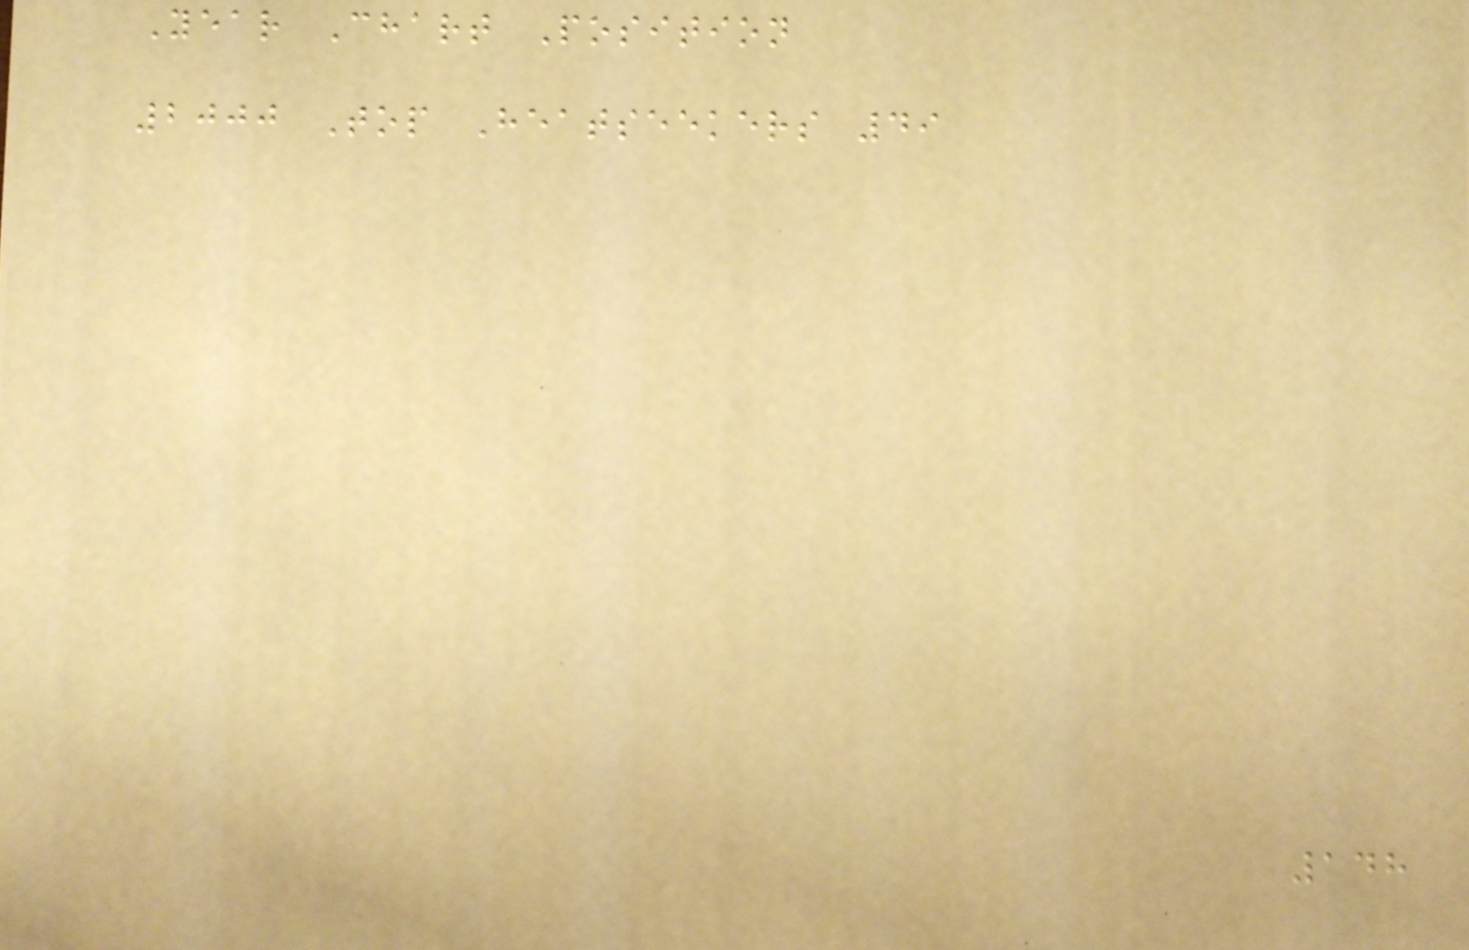Year Chart Position
2000 Top Heatseekers 49
148
